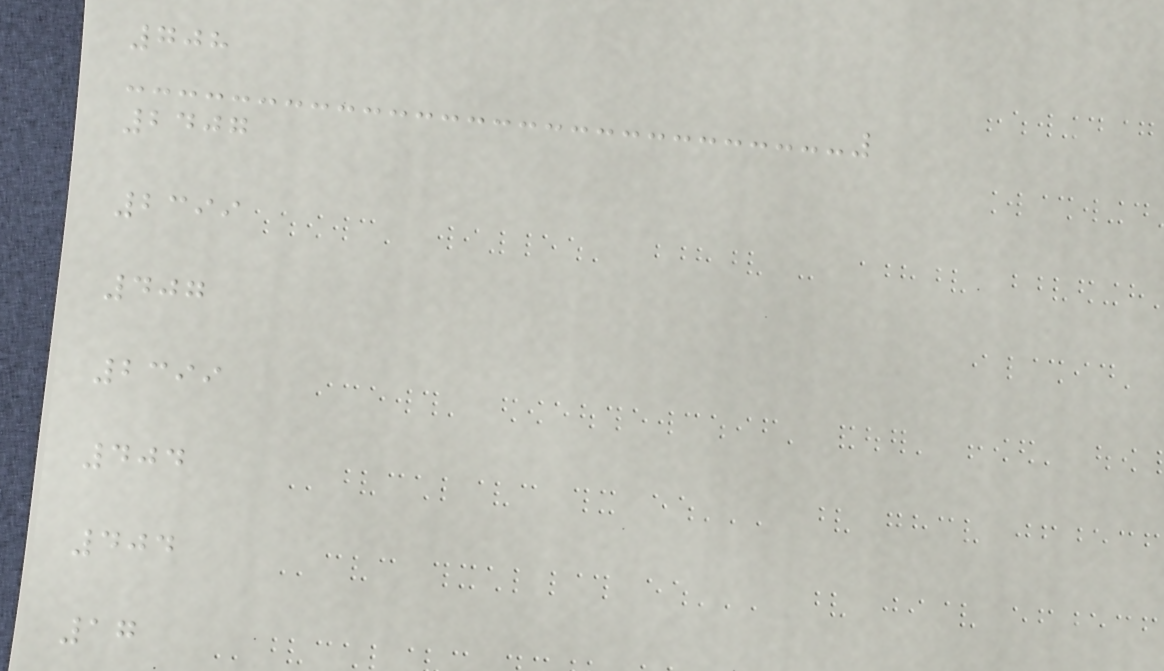708
2407
2399
407
2399
404
404
17
